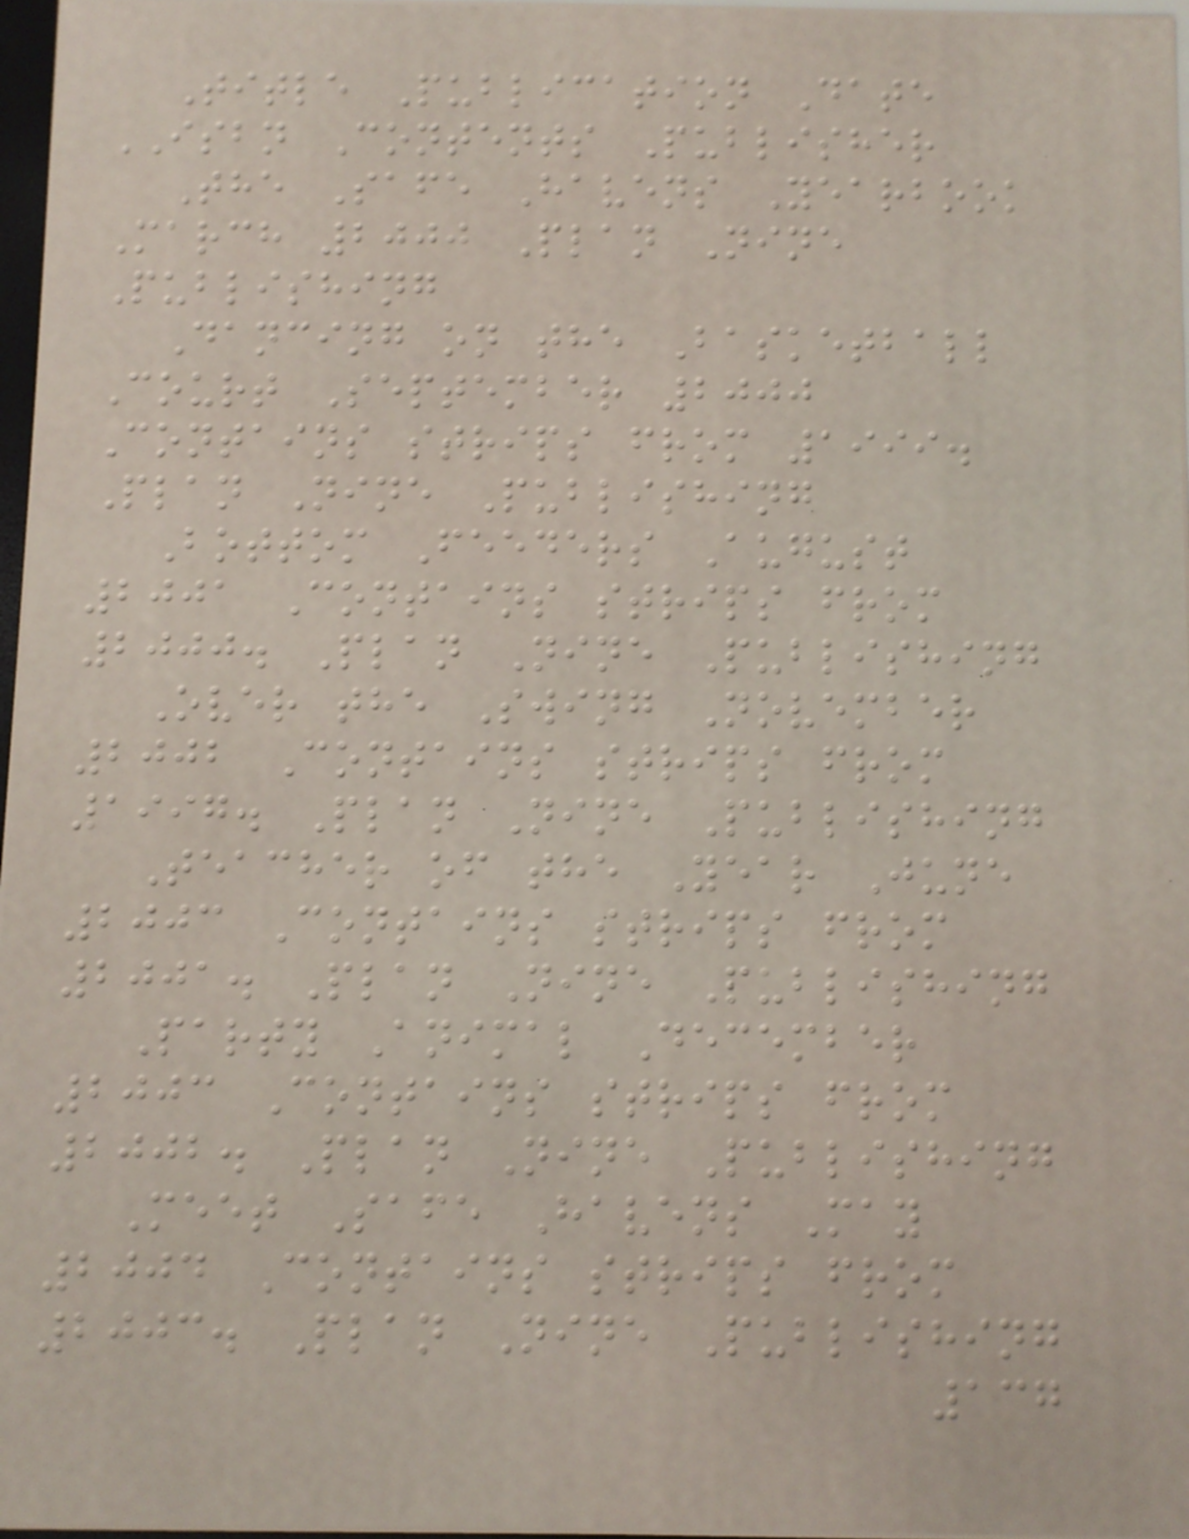Title Publication Date
ISBN Contents Publisher
The Safe Havens Yearbook
March 2000 Plan Nine
Publishing
Dancing on the Basketball
Court September 2000
Contains strips from 1999.
Plan Nine Publishing
Bottom Feeders August
2001 Contains strips from
2000. Plan Nine Publishing
Over the Swing November
2002 Contains strips from
1997. Plan Nine Publishing
Teacher of the Year June
2003 Contains strips from
2001. Plan Nine Publishing
Party Animal December
2003 Contains strips from
2002. Plan Nine Publishing
Meet Safe Havens May
2004 Contains strips from
2003. Plan Nine Publishing
137
